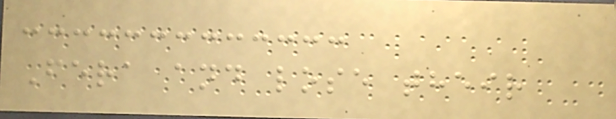Fera and lose their
